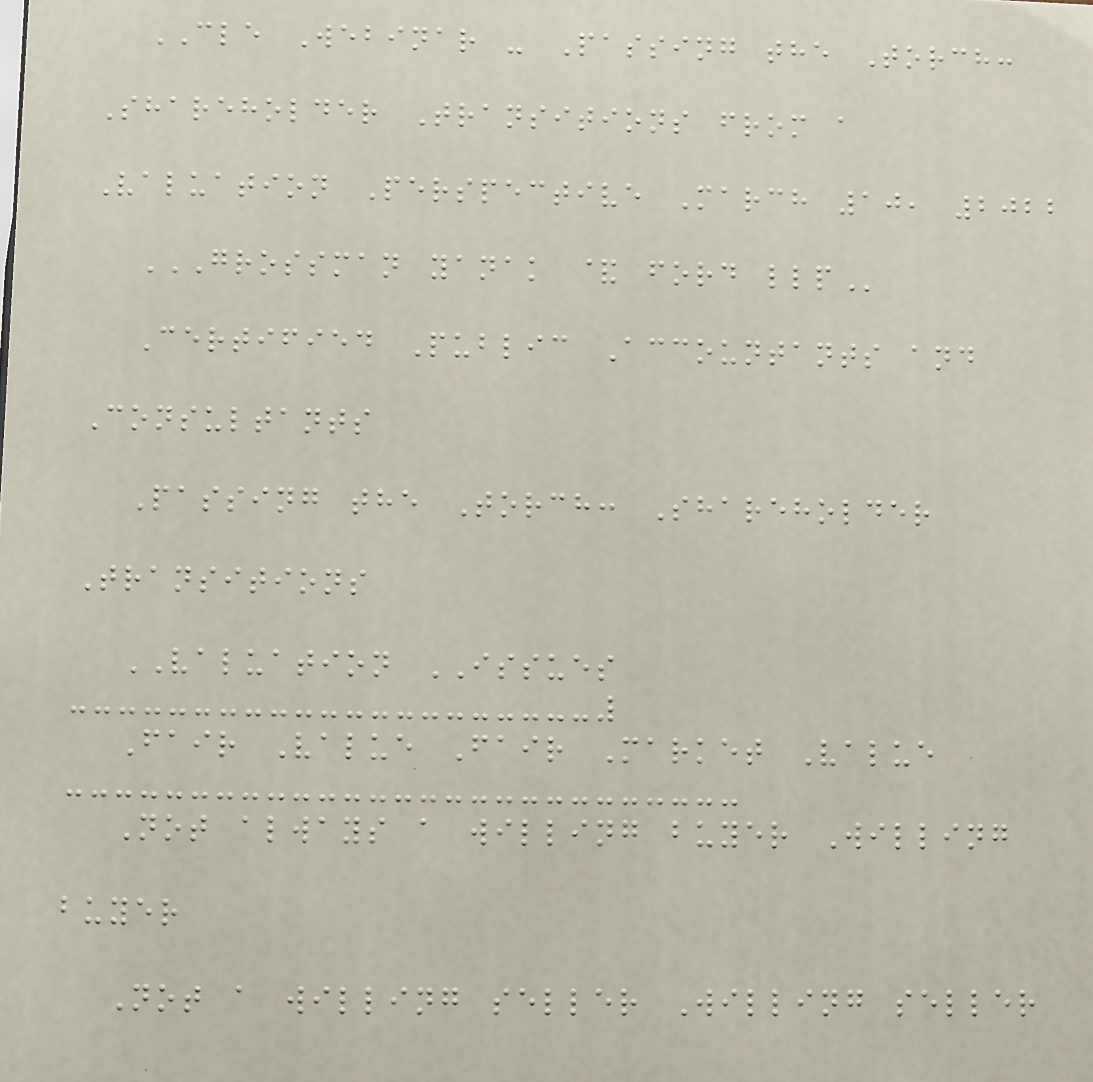CLE Webinar - Passing the Torch:
Shareholder Transitions from a
Valuation Perspective March 10, 2022
GROSSMAN YANAK & FORD LLP
Certified Public Accountants and
Consultants
Passing the Torch: Shareholder
Transitions
VALUATION ISSUES
Fair Value Fair Market Value
Not always a willing buyer Willing
buyer
Not a willing seller Willing seller
